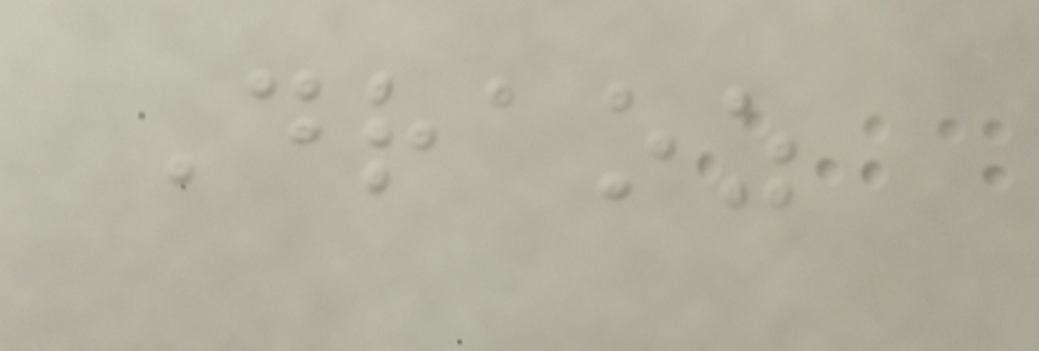Draoz
